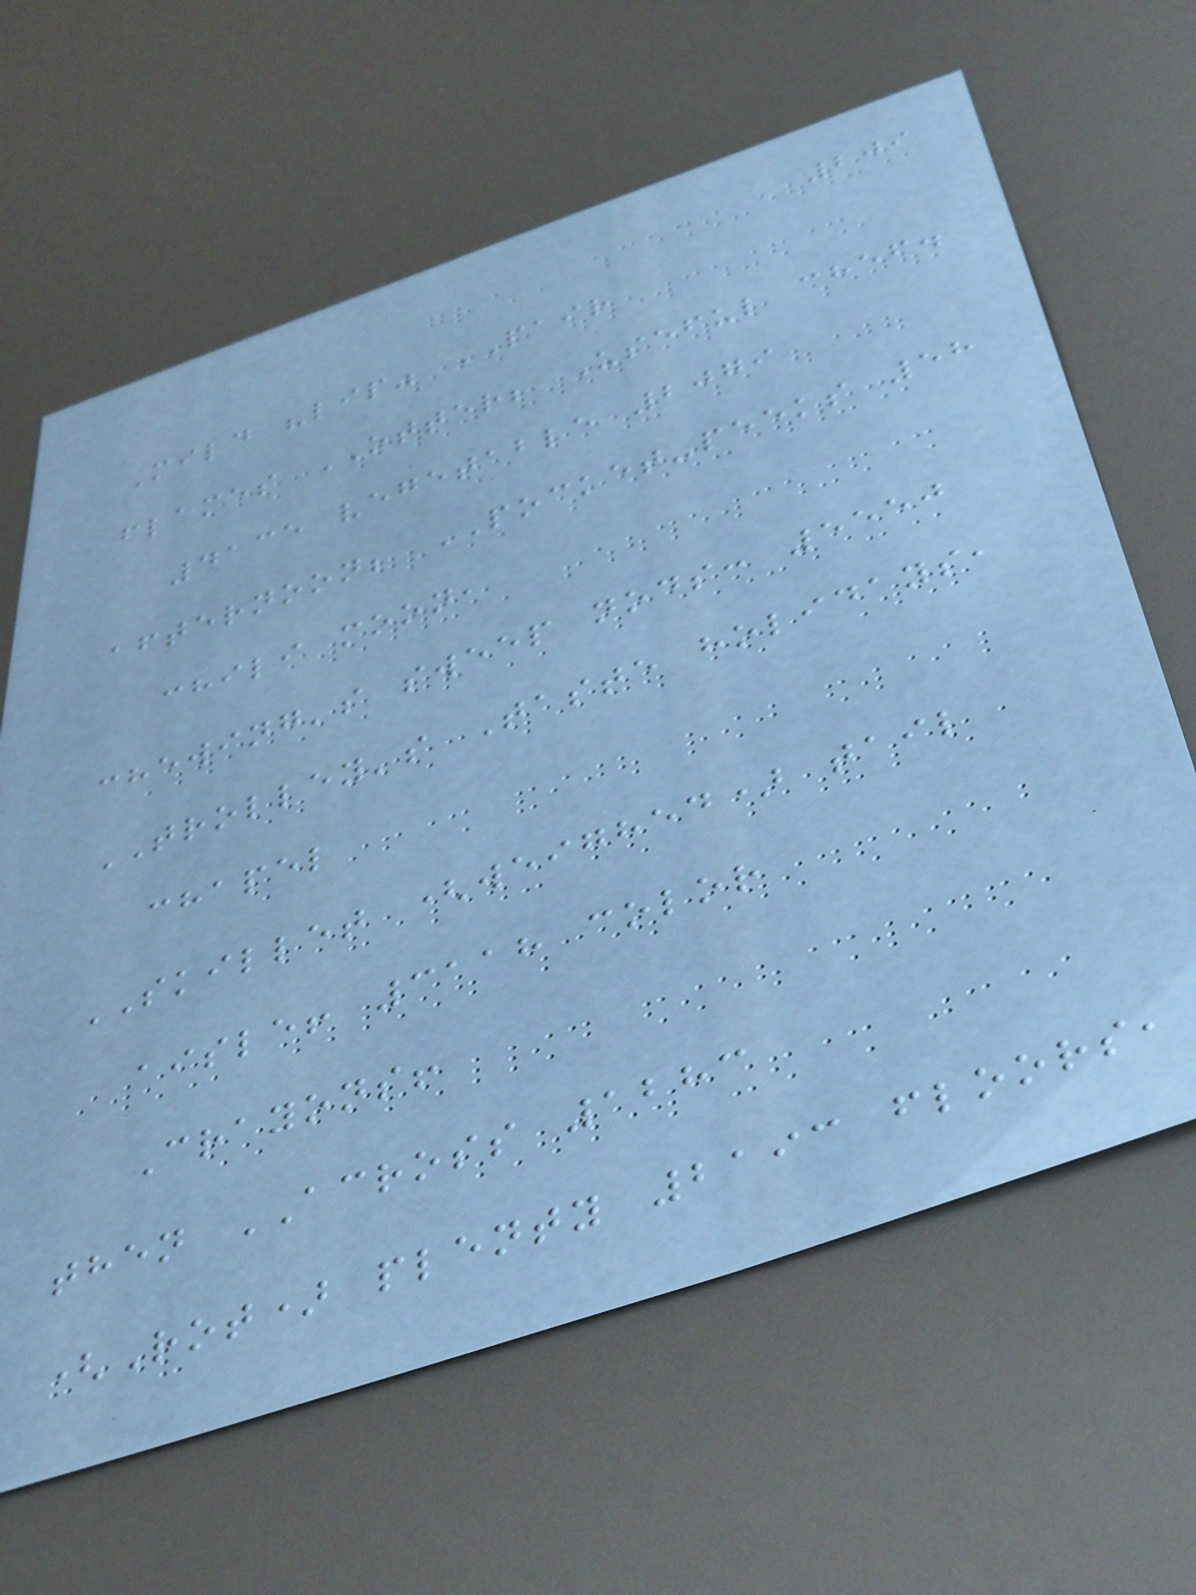209
Mild "lip" PAIR
flames OTTER; Useful chef.
4135 vegetable 2079
afternoon; POCKET-peeks 58
chili moon,
chewing's sweep nods: 5550
TROLLEY's Taste holidays,
chapel
SKILLET (weighed) tail
aisle! 3118 color
Crayons!
then ACROSS 1283
(Rot) plenty 2193 floors,
